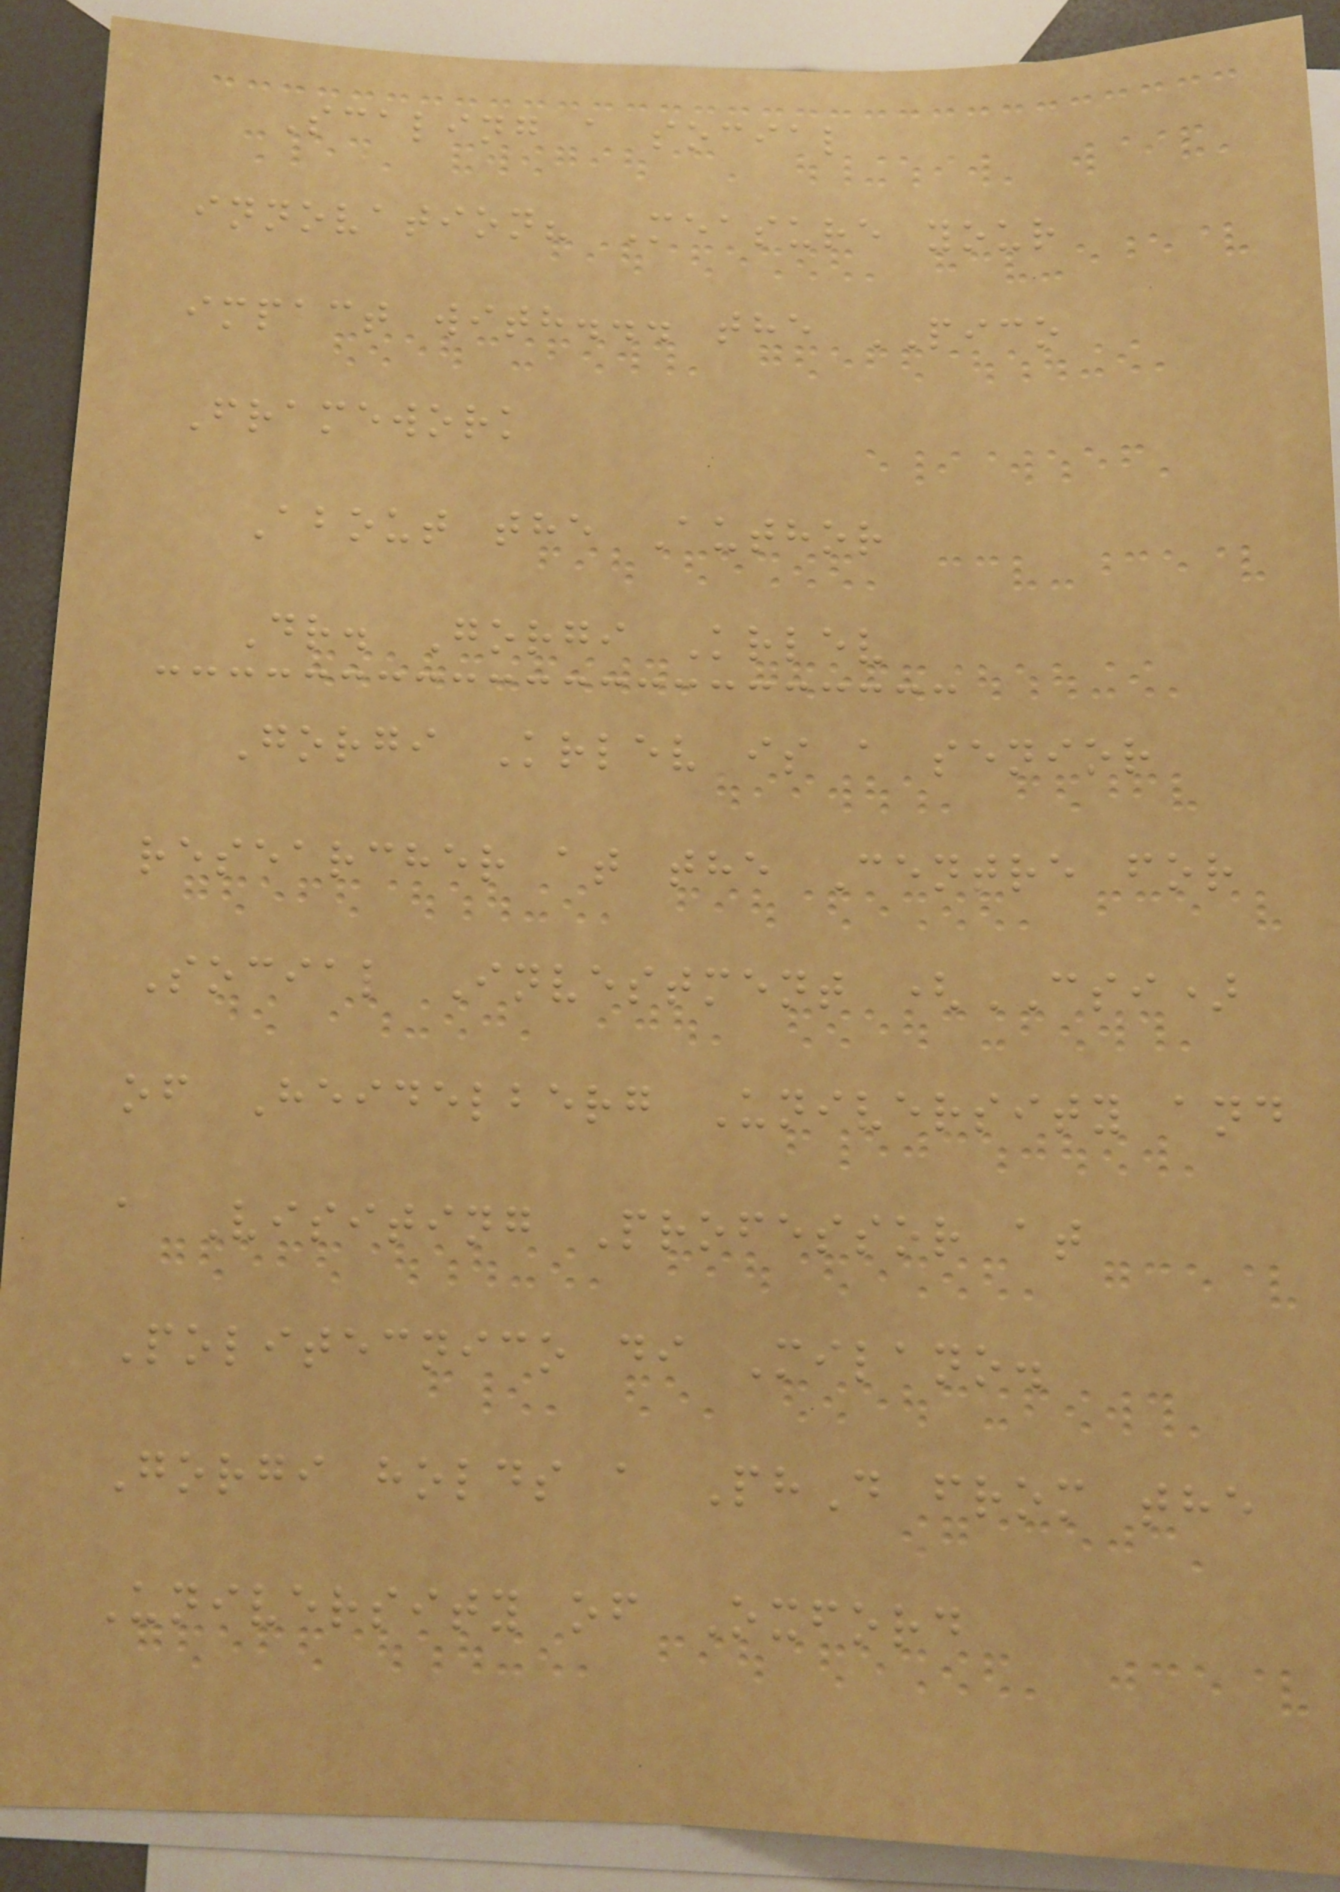Scaling a social
innovation? Measure your
impact with... the PICO
Framework
About the Author
Dr. Gorgi Krlev
Gorgi Krlev is a senior
researcher at the Centre for
Social Investment (CSI)
of Heidelberg University and
a Visiting Professor at
Politecnico di Milano.
Gorgi holds a PhD from the
University of Oxford
